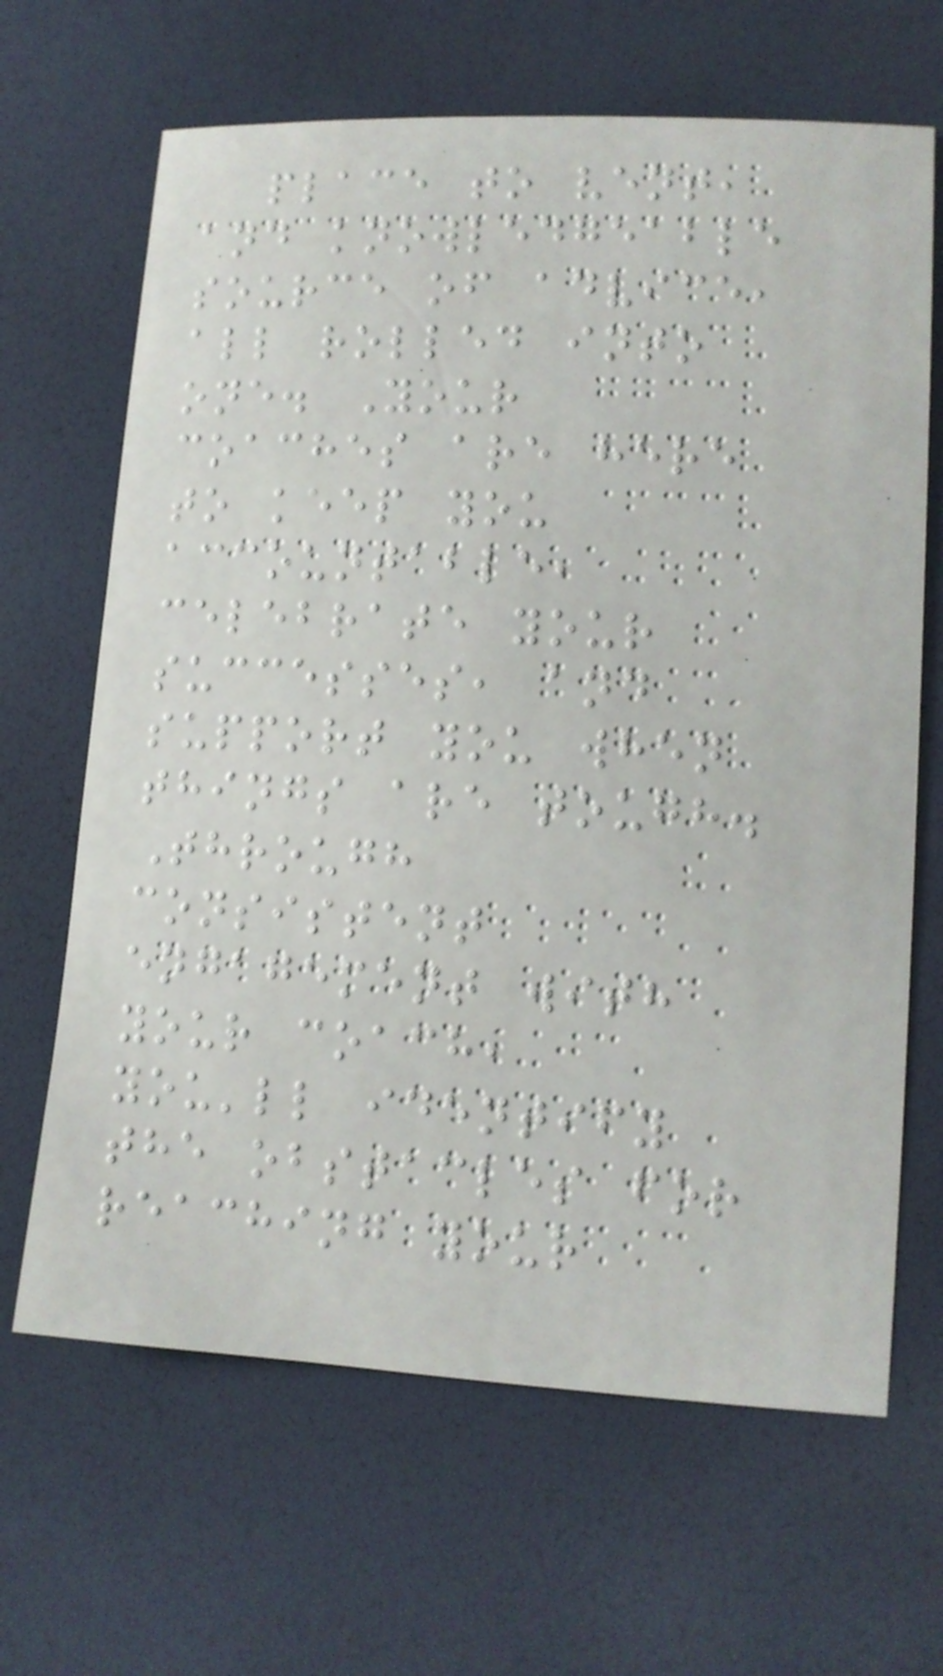place to vent,
and knowledgeable
source of advice,
all rolled into
one. Your
coaches are here
to keep you
accountable,
celebrate your
successes, and
support you when
things are tough.
Through
consistent
engagement with
your coach,
you'll identify
the obstacles for
reaching your
